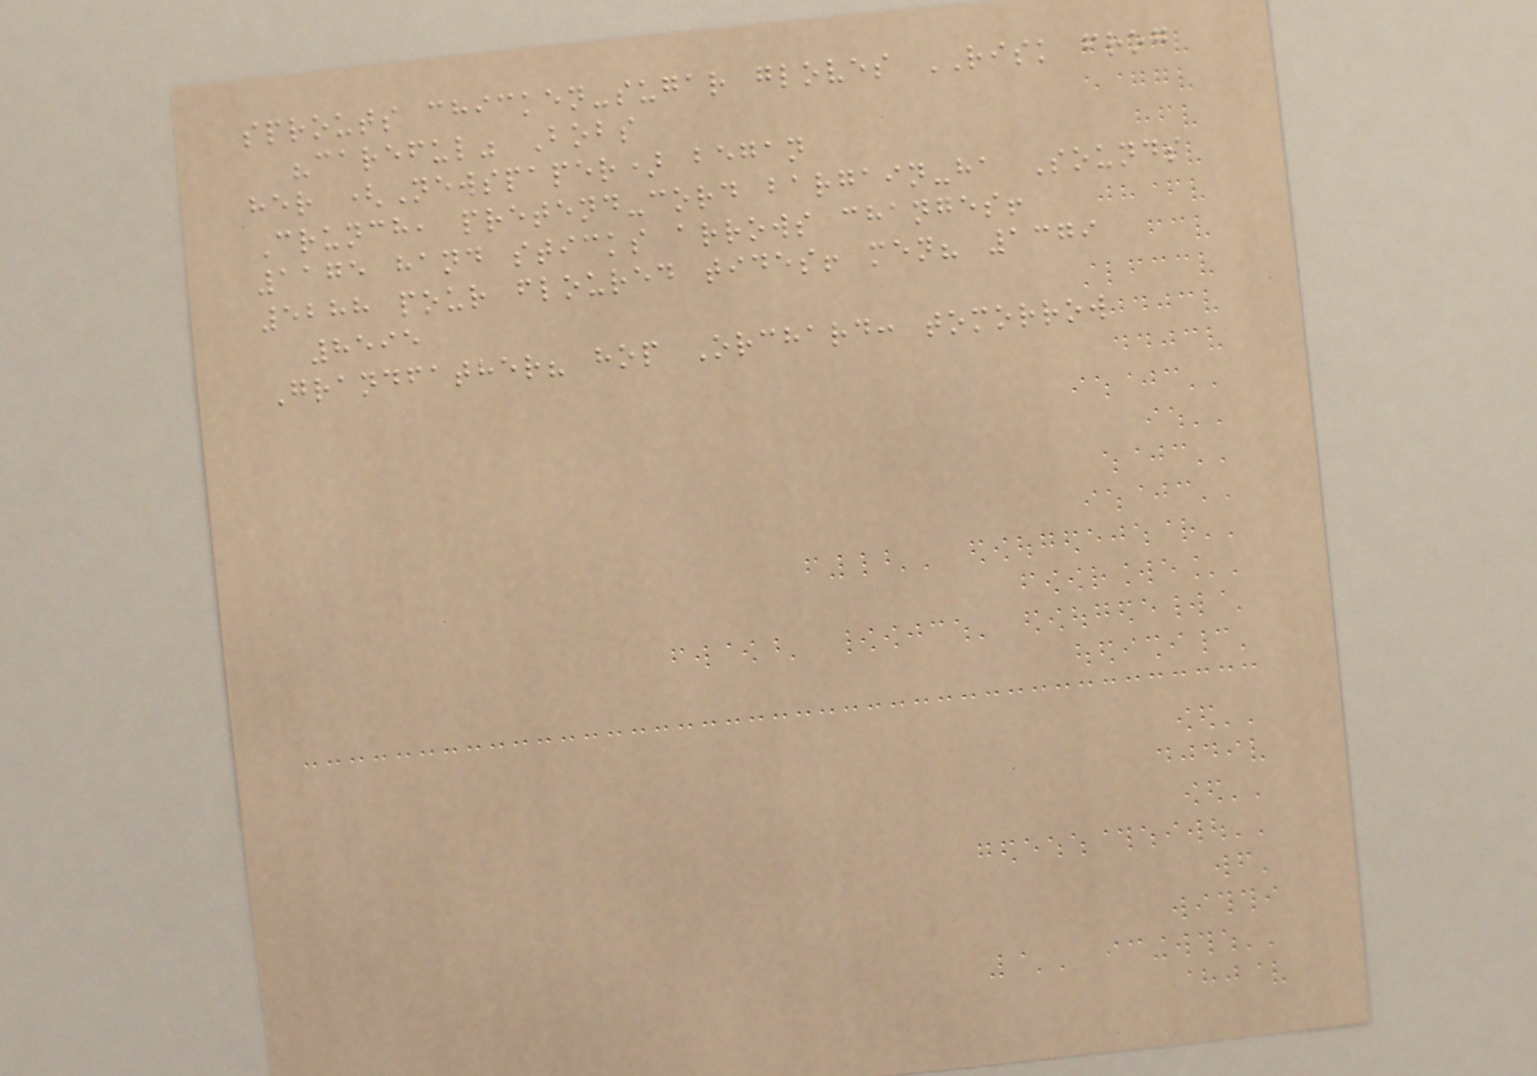sprouts chicken-sugar gloves RISK frog
"careful" Bobs
her (Newspaper) began
Crunch, pretend-cord bargain-ha Sounds
1175 hand sticks arrows changes!
5288 pour floured tides! men? 1379
8595
Grandfather? hop Orchard: tomorrow
